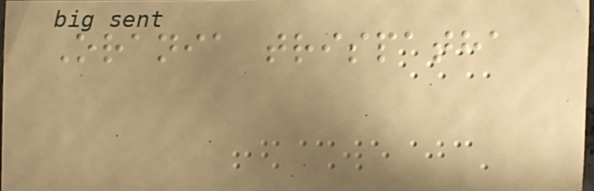Orania trispatha
